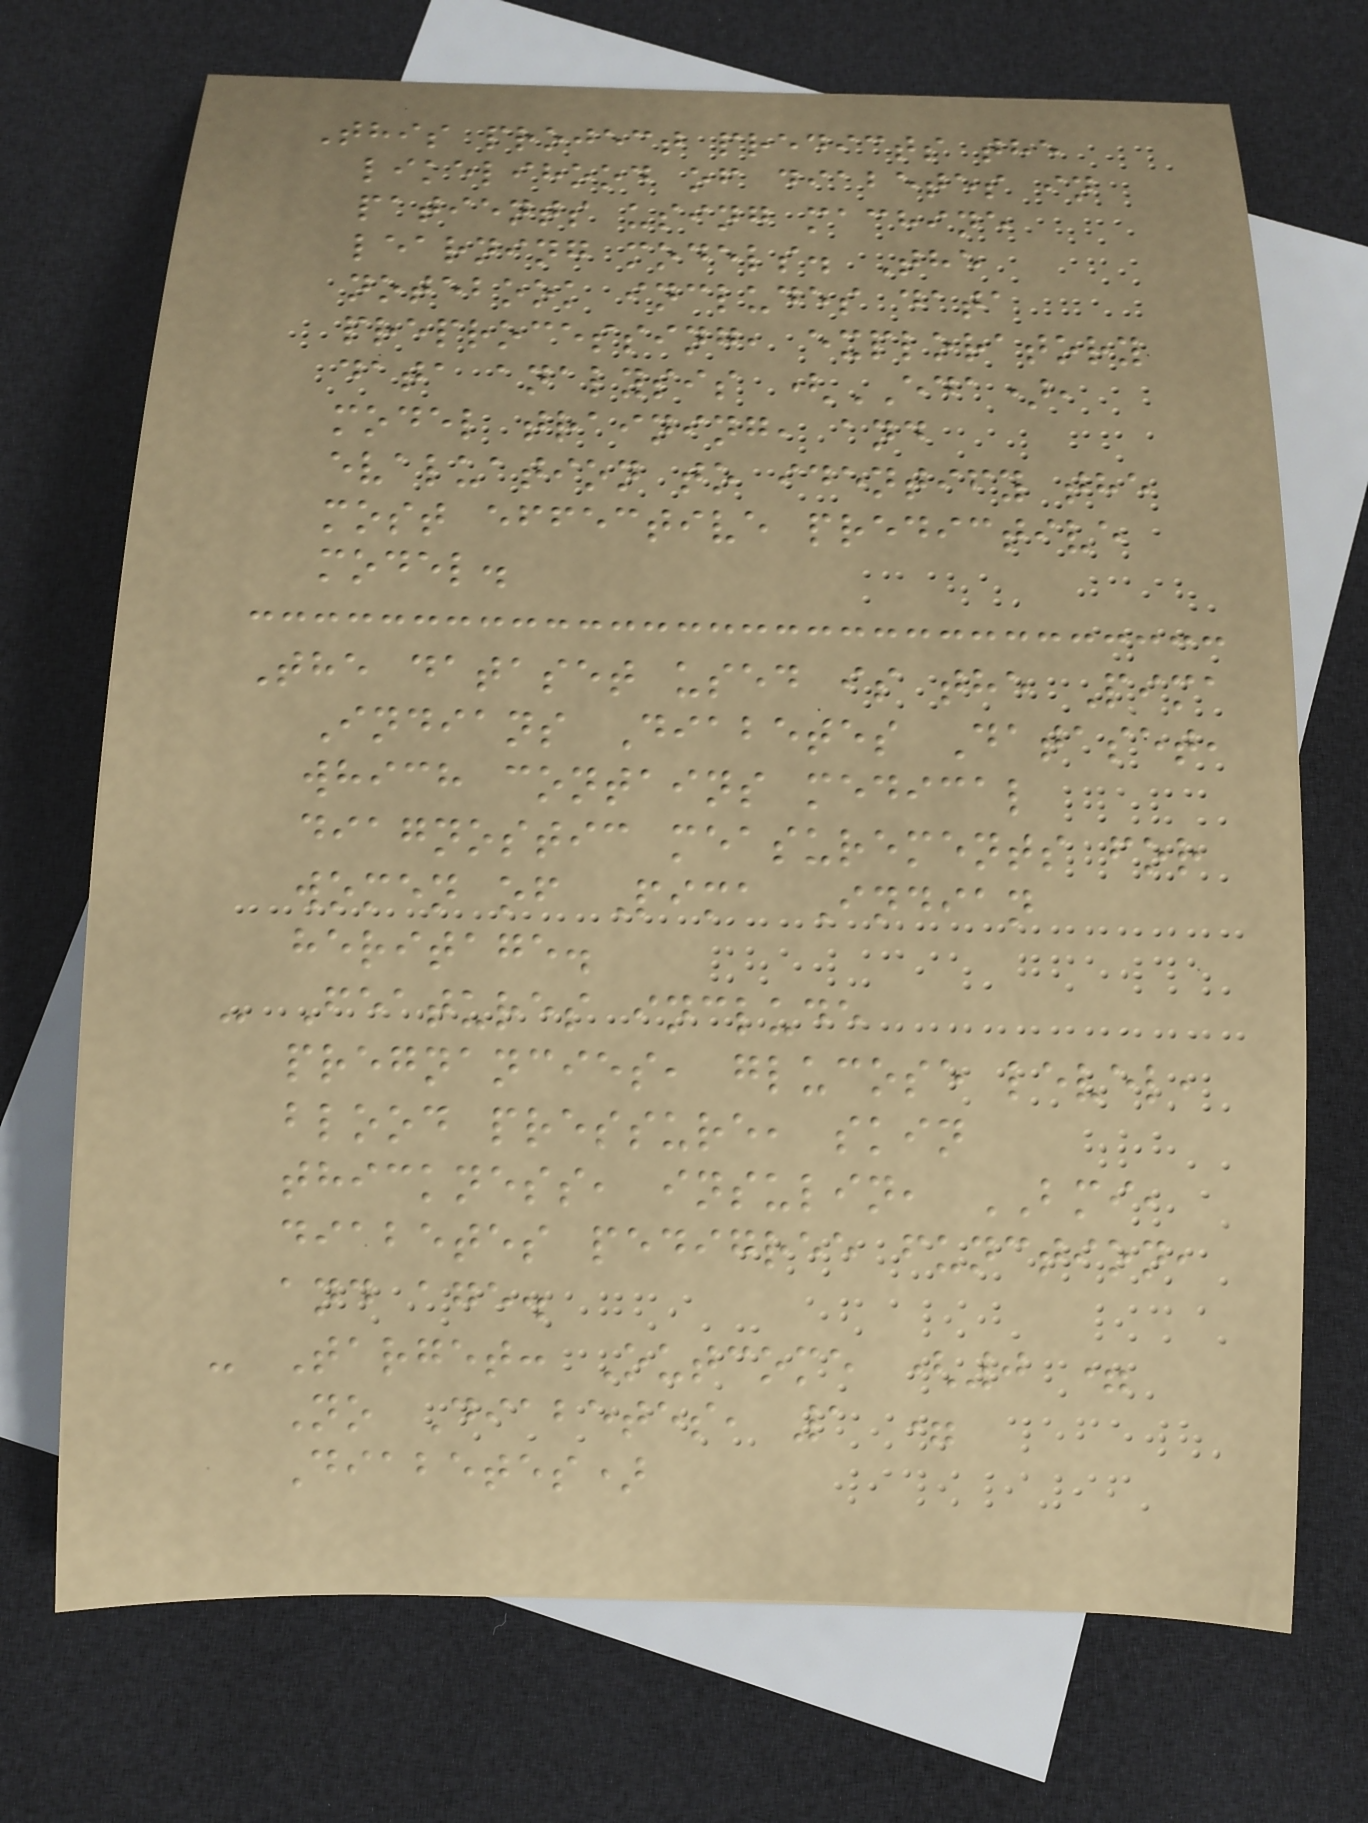This project predicts the
likelihood of diabetes in
patients using machine
learning models. The
notebook includes data
preprocessing, exploratory
data analysis (EDA),
model training, and
evaluation to identify the
most effective predictive
model.
The dataset used is the Pima
Indians Diabetes Dataset,
which contains medical
diagnostic measurements for
women of Pima Indian
heritage.
- Features include
pregnancies, glucose level,
blood pressure, skin
thickness, insulin, BMI,
diabetes pedigree function,
and age.
- Target: Outcome (0 =
No Diabetes, 1 =
Diabetes)
